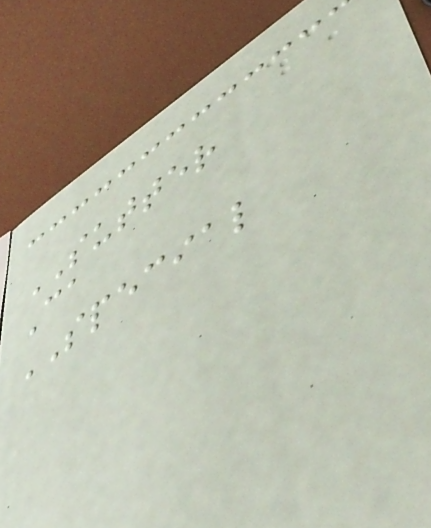SUTTER
Ca
SPECIAL
